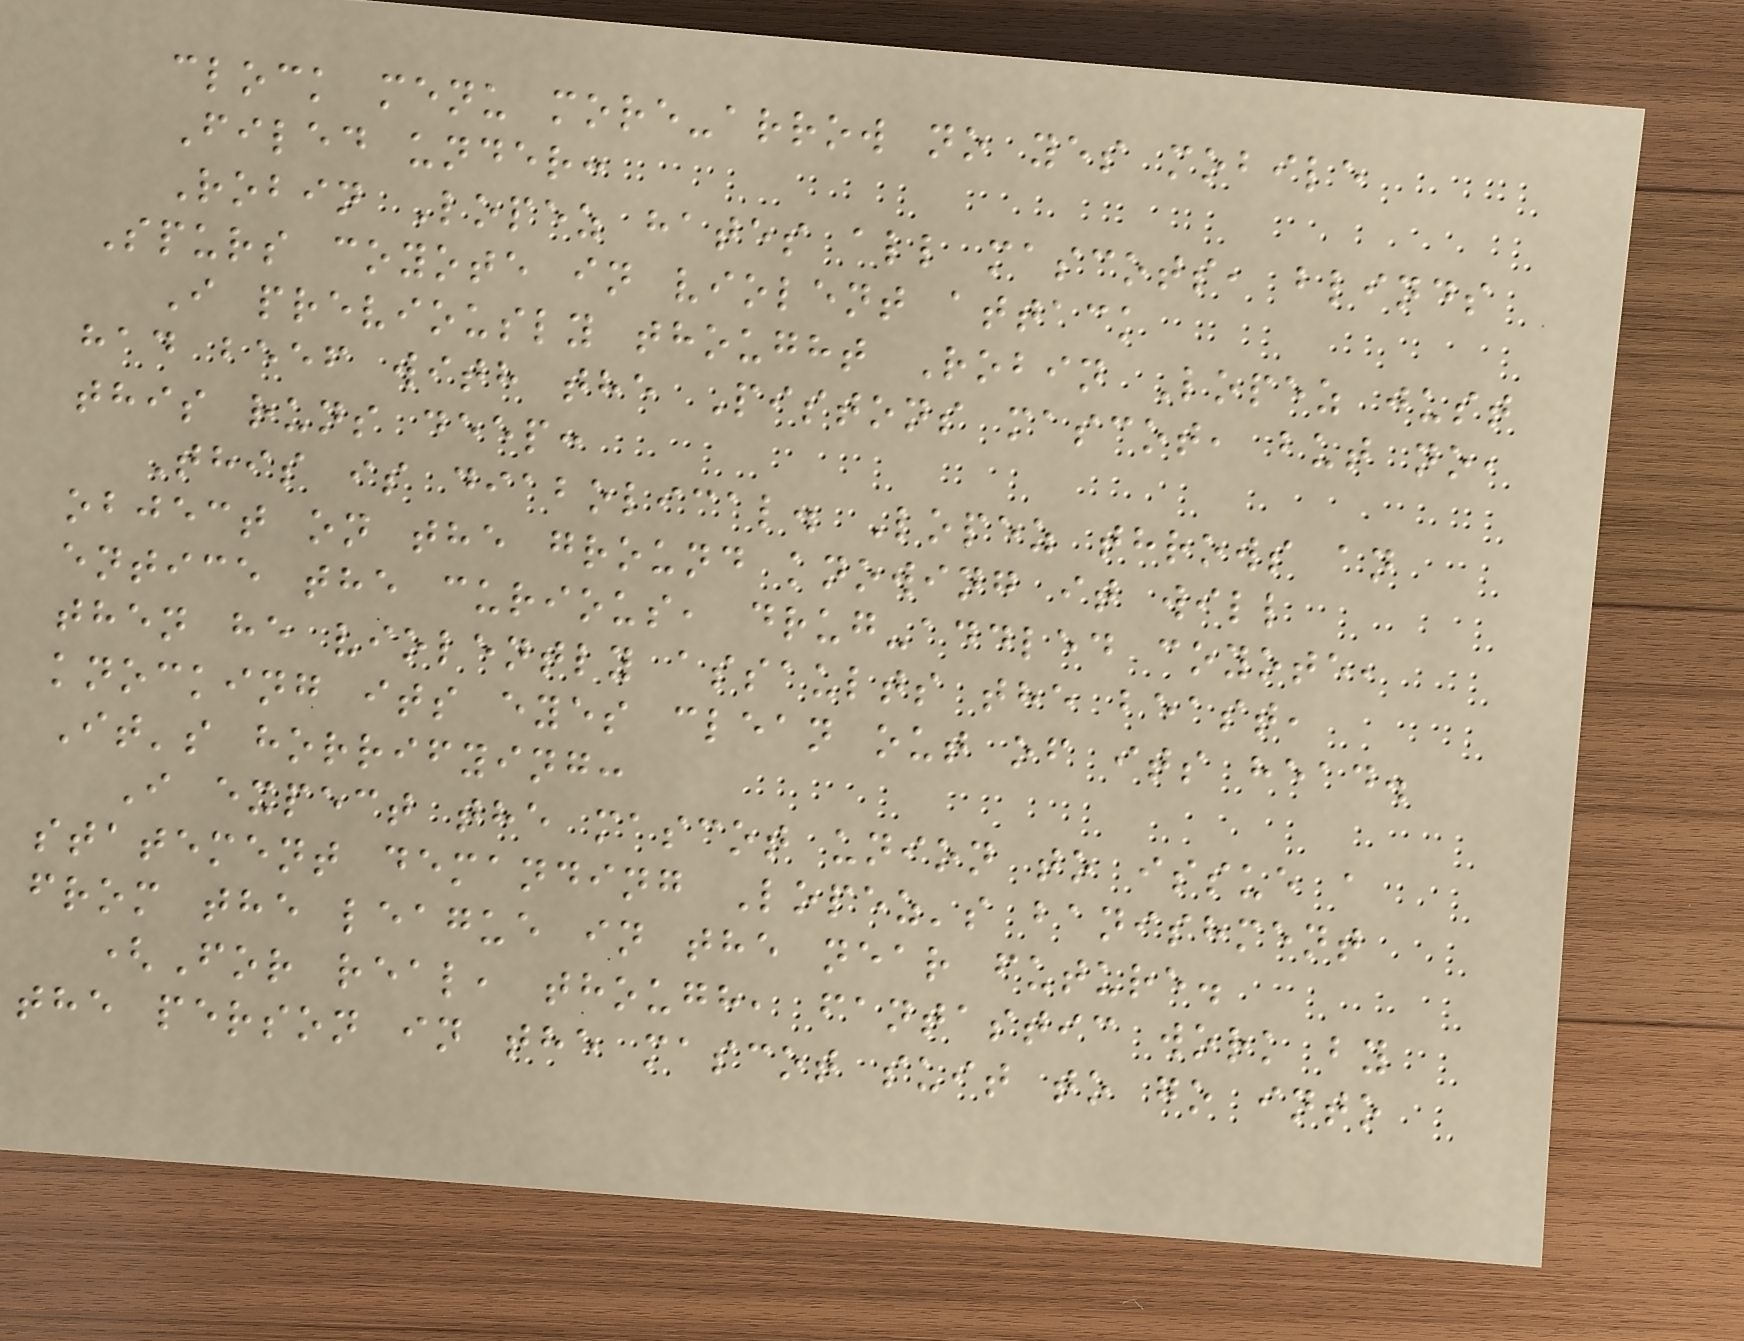clock menu more-arrow no yes mobile
Filed under:
Robin Lopez hates all mascots, blinds
Spurs coyote in violent attack
I previously thought Robin Lopez just
had beef with the Pistons mascot, but no,
this runs deep:
This is diabolical. Lopez throws an
object on the ground knowing it will
entice the curious, drug-addled coyote,
then he violently assaults the beast,
knocking its eyes clean out of its head.
It's horrifying:
I expect the mascot union to issue a
statement demanding Lopez's banishment
from the league in the near future.
(For real, though, fantastic work by
the person in the mascot suit to go into
